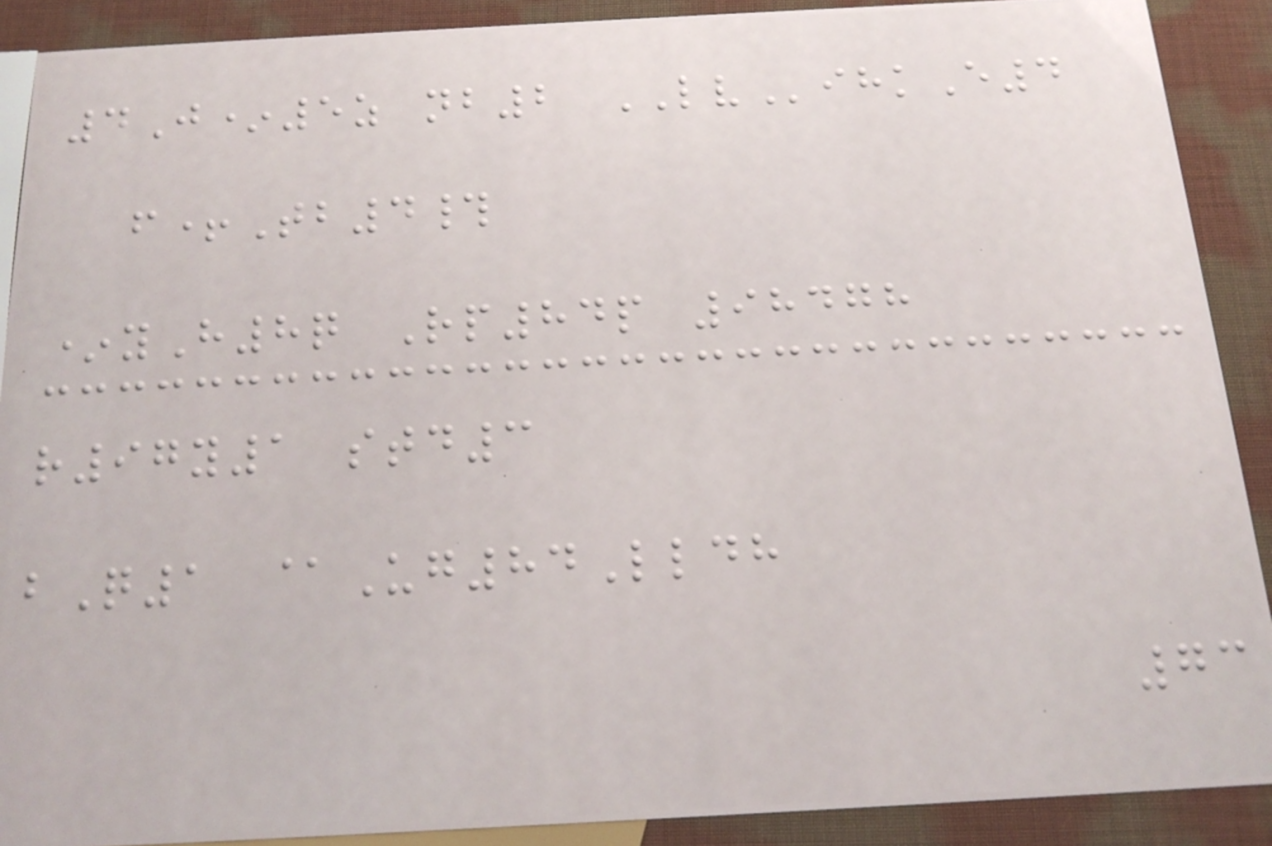4J*5z nb2 LVihkE4
f+Tb4#
*yH8q Rp84p 98478
r97y1 std3
bQ1 @Ug84Lldh
73
